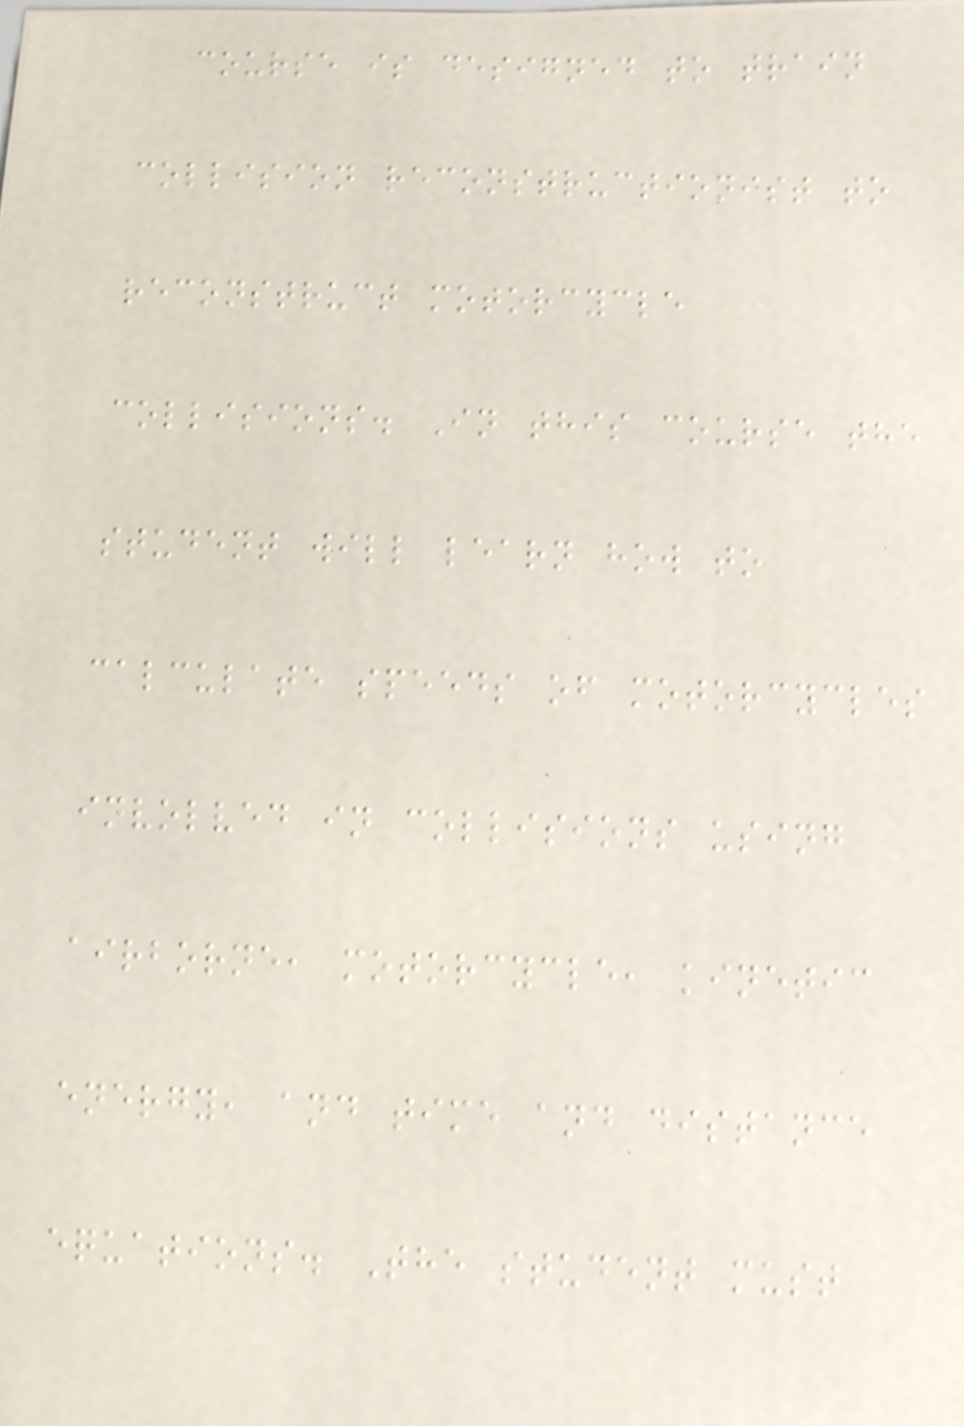course is designed to train
collision reconstructionist to
reconstruct motorcycle
collisions. In this course the
student will learn how to
calculate speeds of motorcycles
involved in collisions using
airborne, motorcycle, kinetic
energy, and time and distance
equations. The student must
